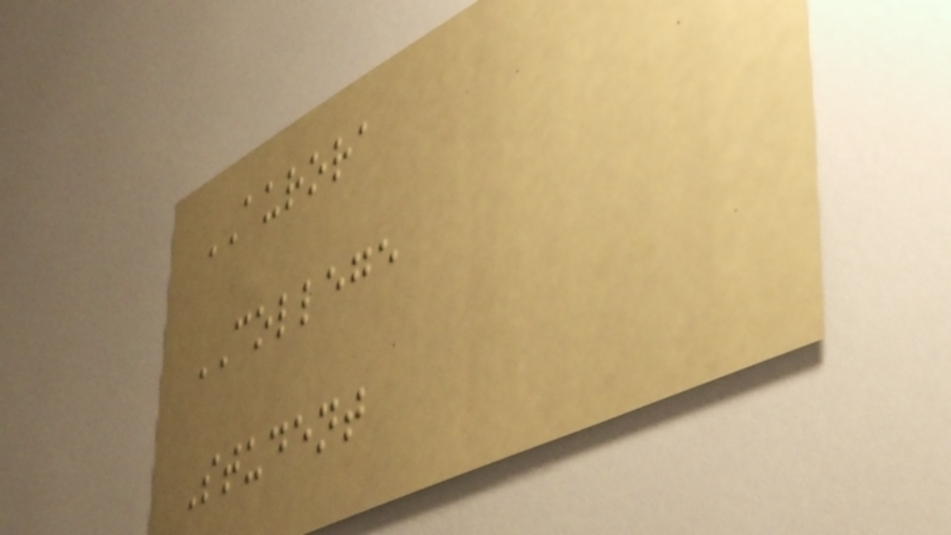AURORA
COLLEGE
Student
